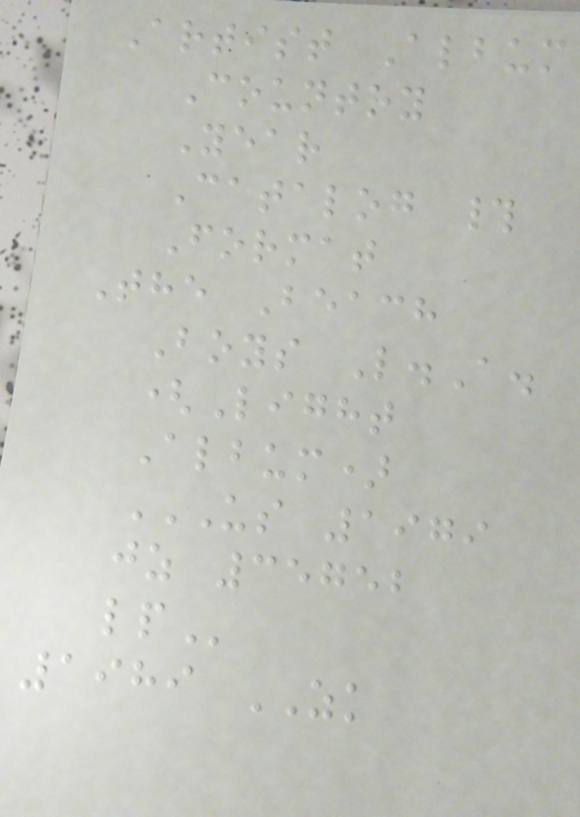Artist Album
Country
Year
Catalog #
Format
The Beach
Boys L.A.
(Light
Album)
US 1979
JZ 35752
LP
1989 ZK
